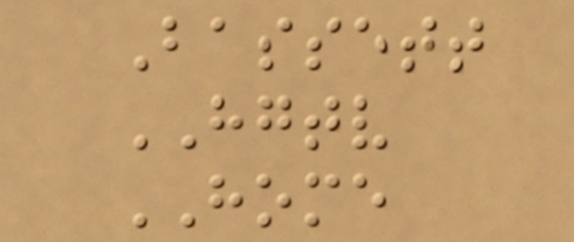Bassett
HGTV
HOME
